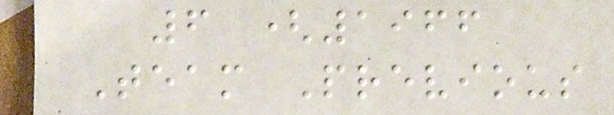6 (1966
Team Previous
